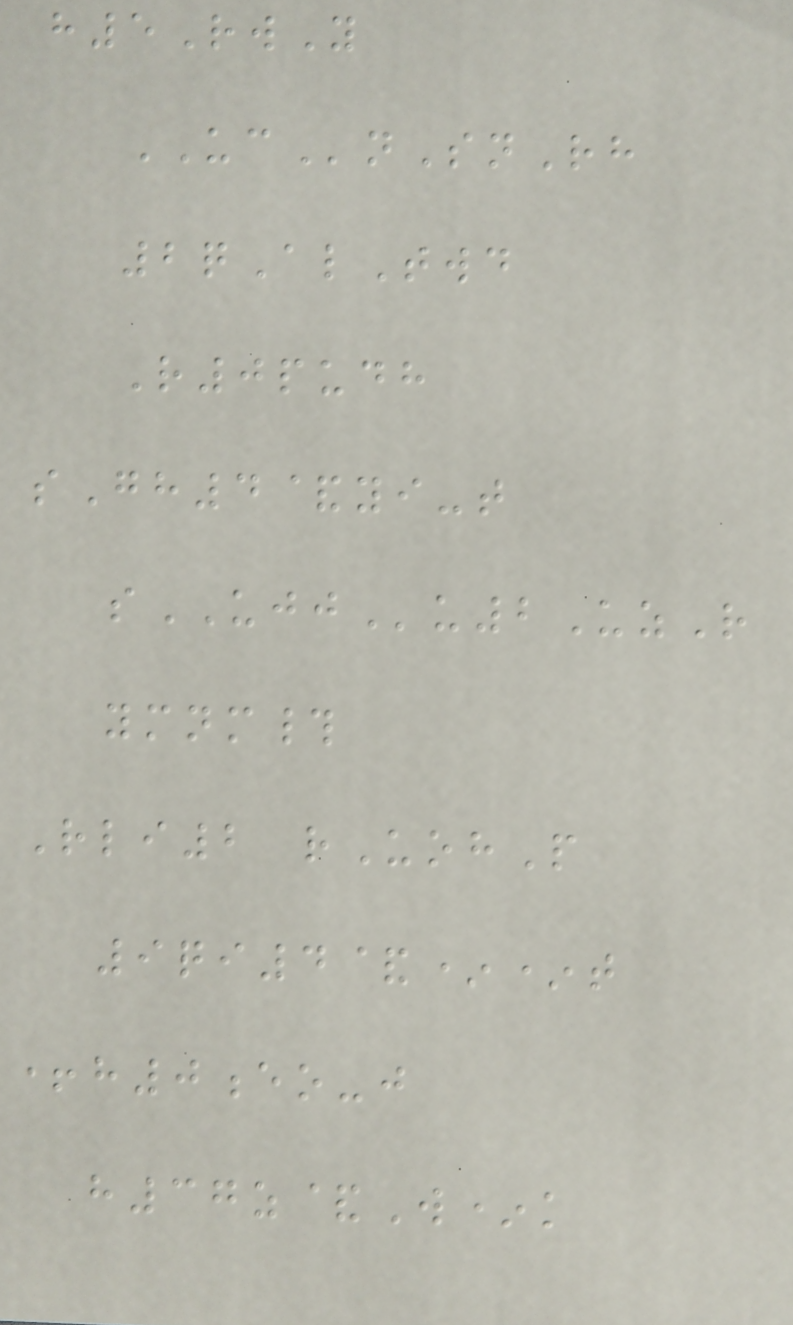h5RwY
UCnSnRh
2qAlTwd
R0pudh
sGh4&yi-t
sUJJu2UzR
ymnm#
Rli2 rUohP
9qi4&**t
+h0eo-j
h37z&W*k
